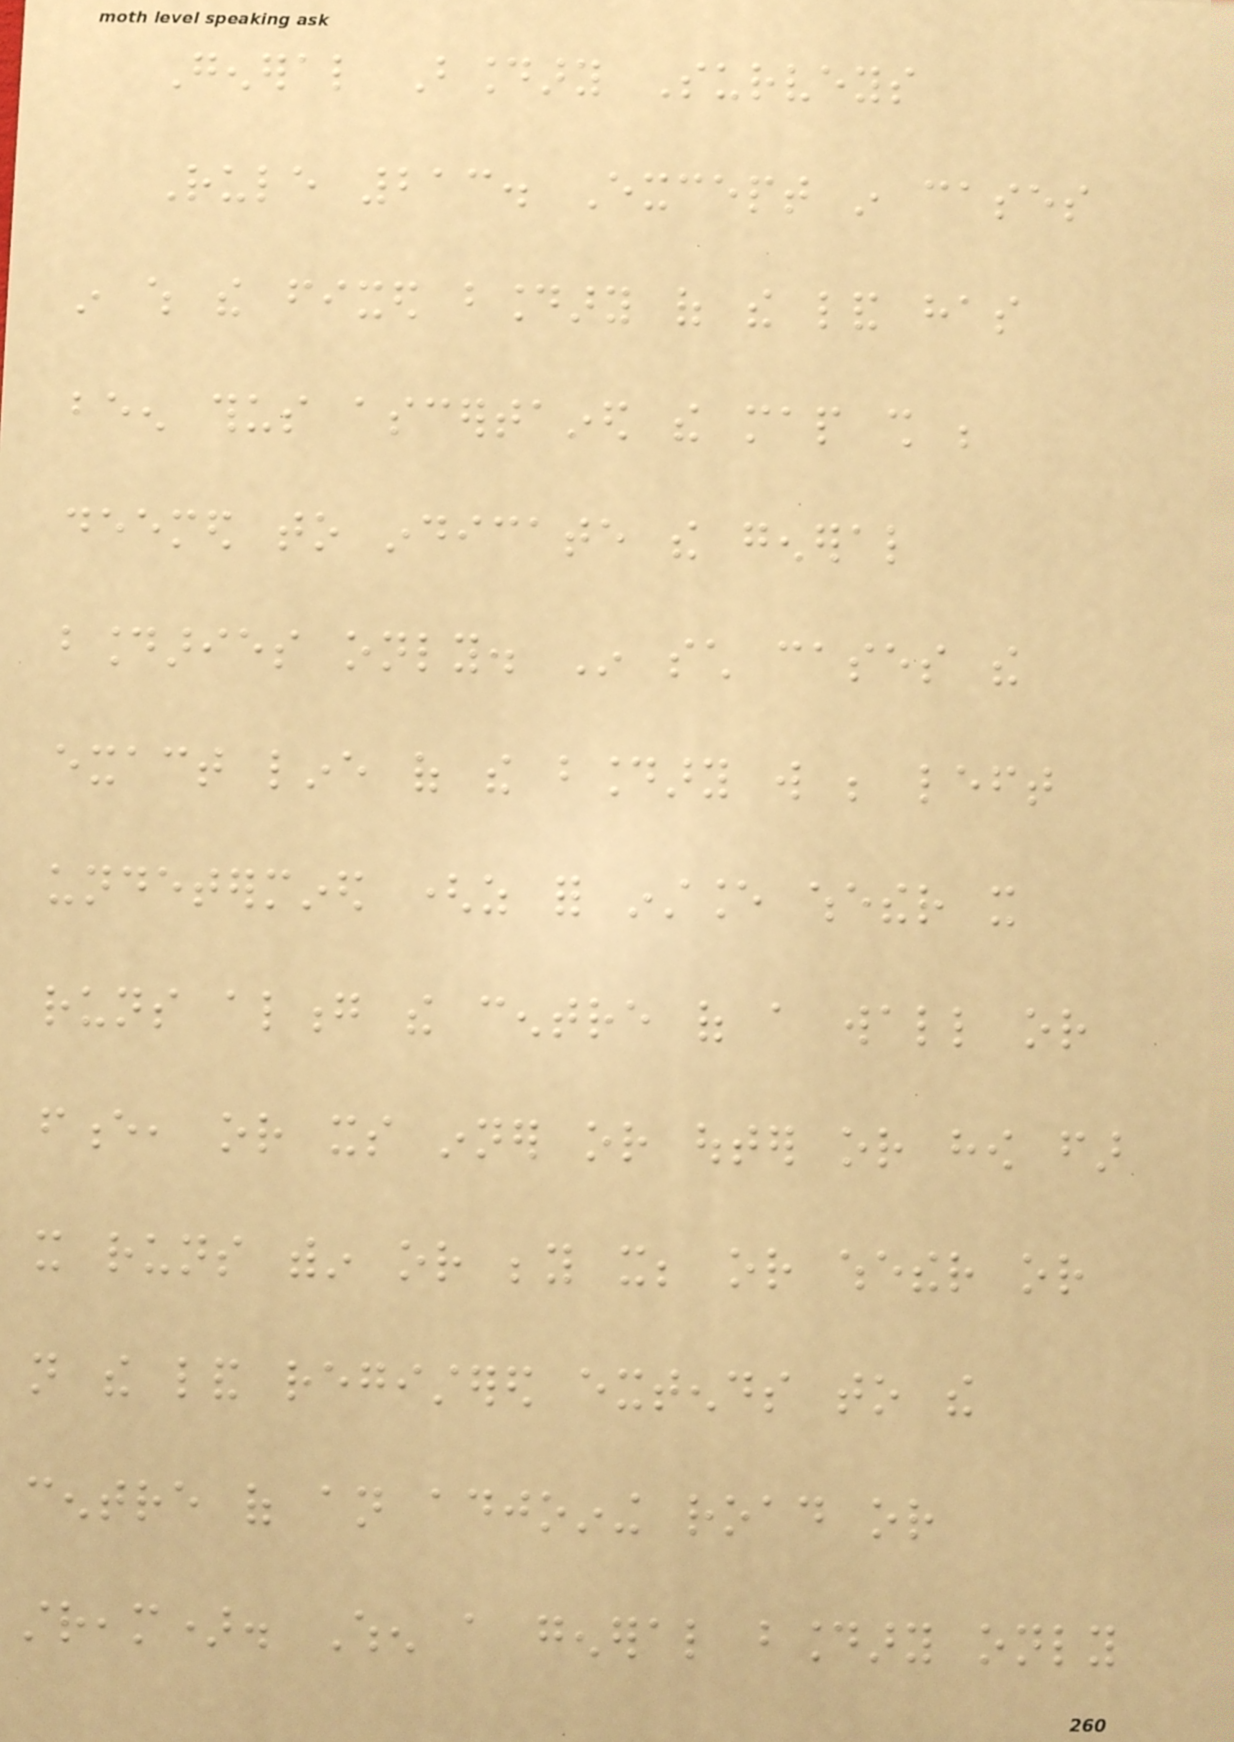General Boundary Surveys
Rule 213. Except in cases
in which the fixed boundary of the land has
been thus ascertained the map shall be
deemed to indicate the general
boundaries only. In such cases the
exact line of the boundary will be left
undetermined (as for instance whether it
runs along the centre of a wall or
fence, or its inner or outer or how far
it runs within or beyond it; or whether or
not the land registered extends to the
centre of an adjoining road or
stream). When a general boundary only
